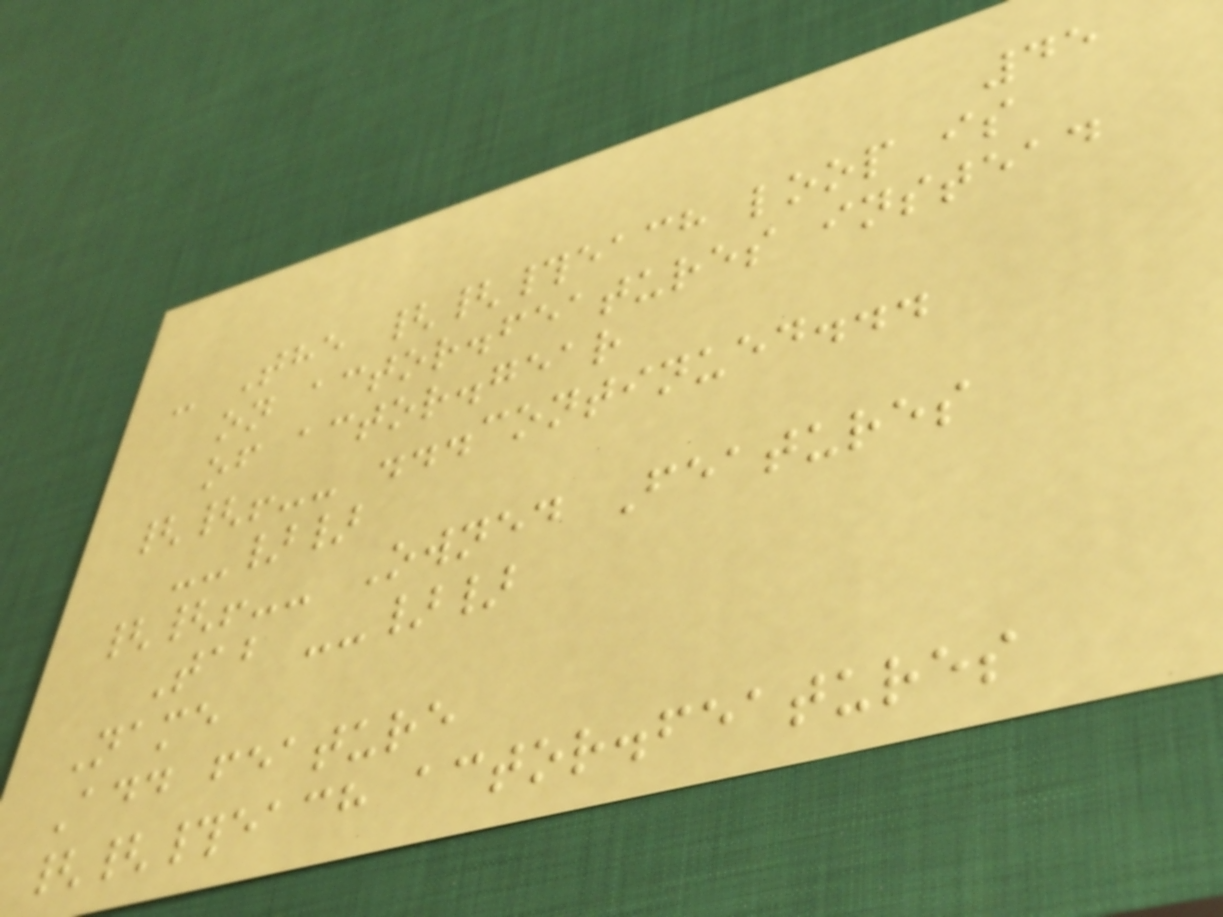45
- The {{#each loop is
on actor.features instead
of actor.gear
{{!-- ...continued...
--}}
{{!-- Owned Features
Tab --}}
Name
Add feature
{{#each actor.features
